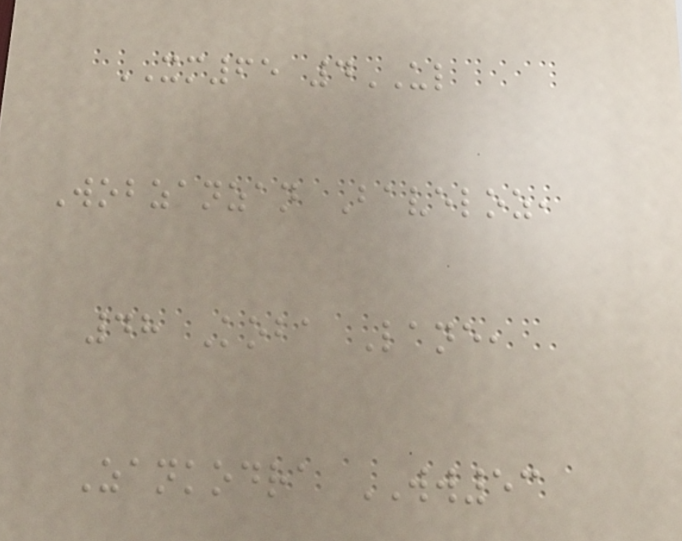XM65 4UL
Wobzanzan Baveloz,
48 Koba Lane,
Zankodra WW53
